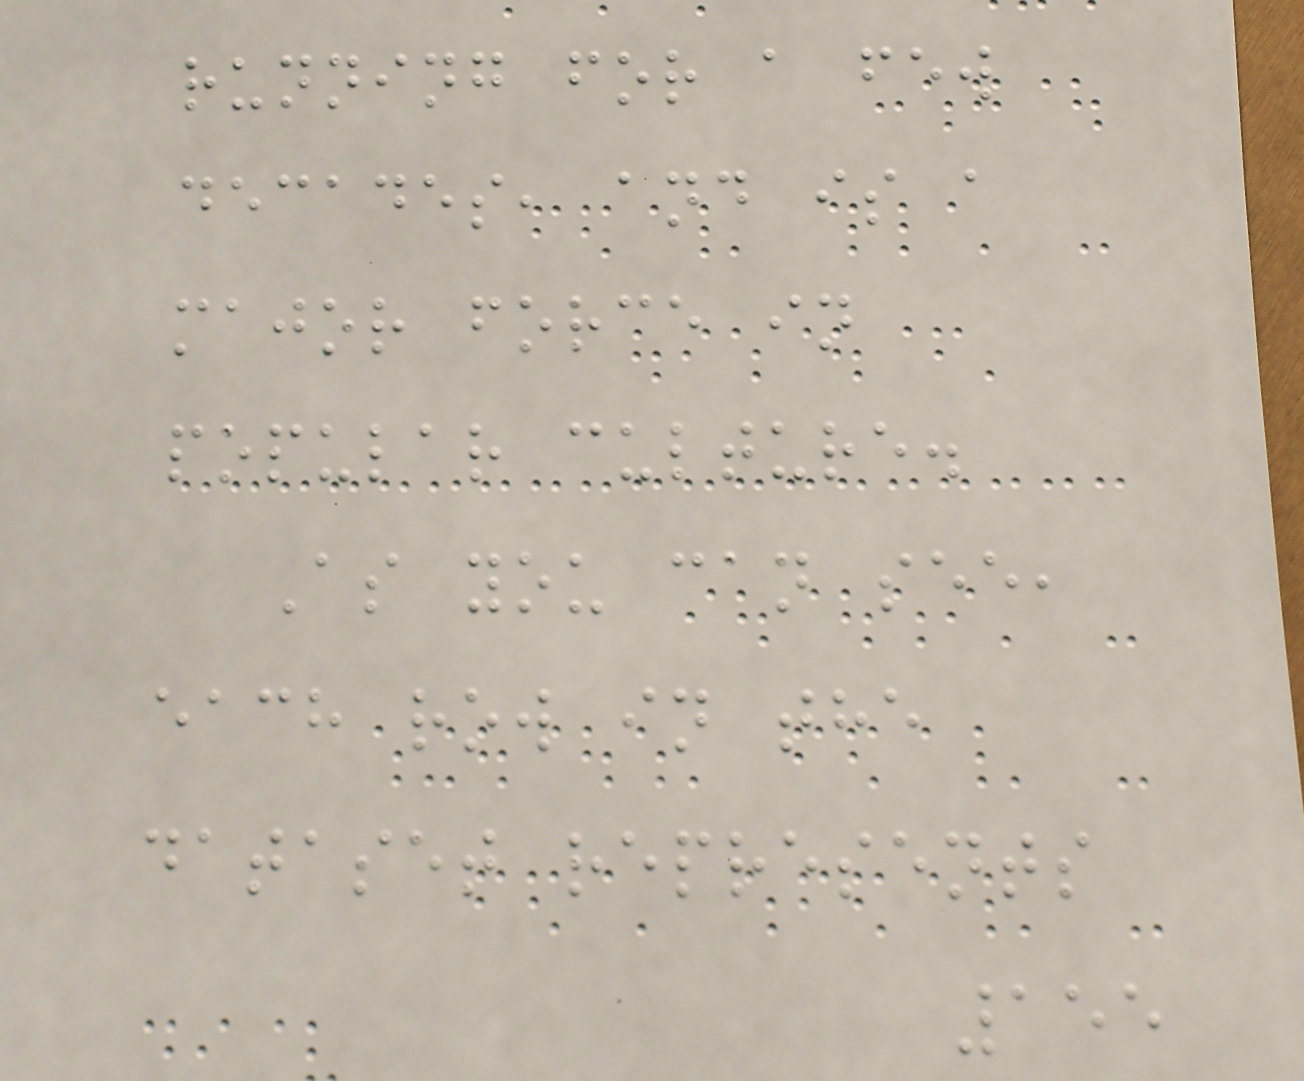running for a few
decades, and is a
major force in
popular culture.
As you can see,
each row in the
dataset represents
155
